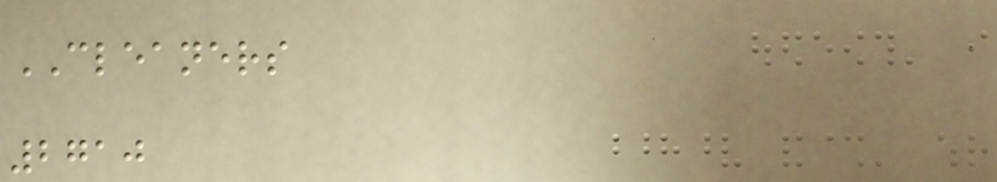CLEANERS
2710
